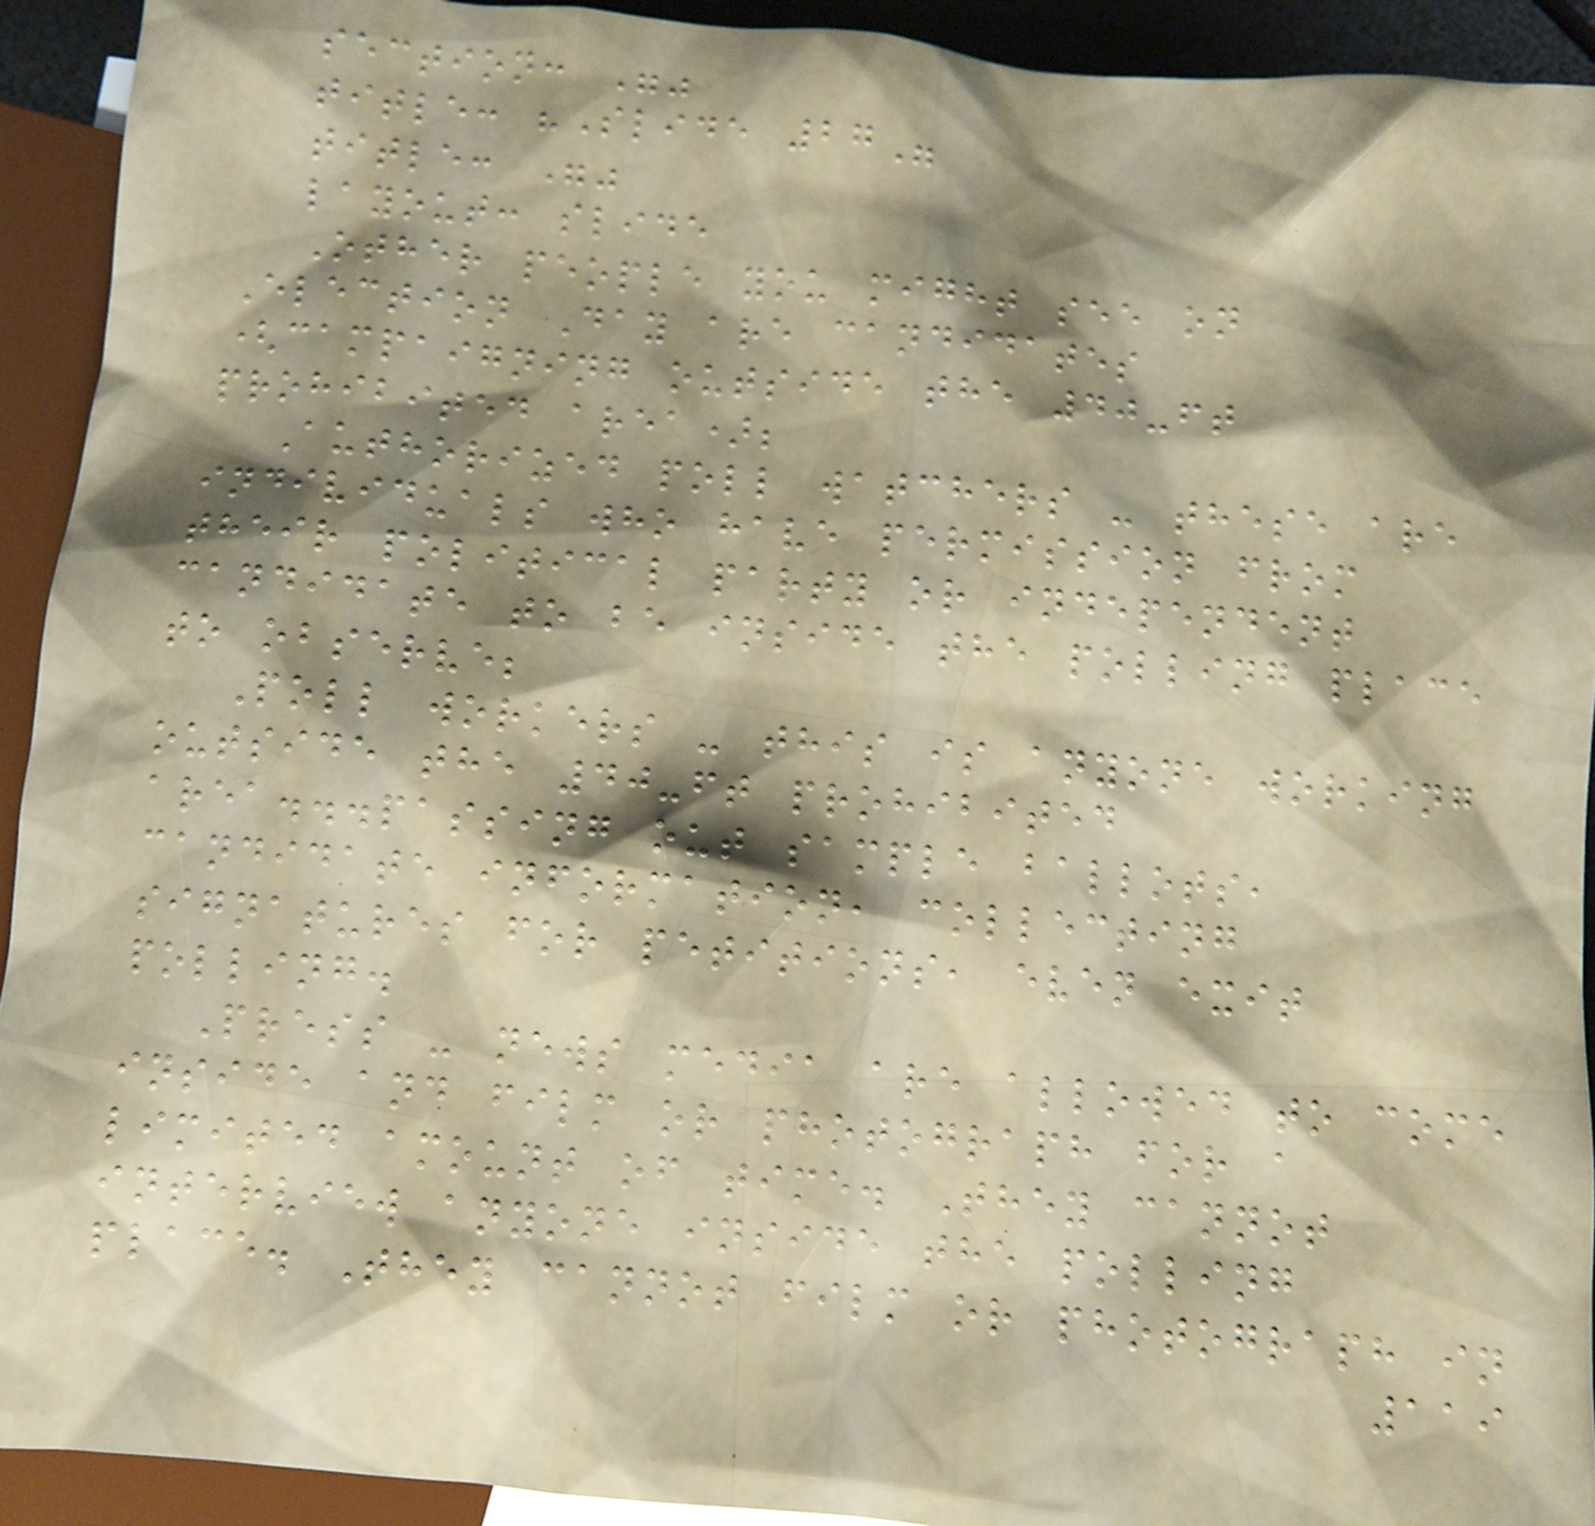section: ""
title: "Slide 27"
title: ""
layout: slide
Other people you might see on
Election Day are candidates
(campaigning outside the 40-ft
prohibited area);
Authorized poll watchers - these are
individuals who have permission from
their political party or independent
candidate to be inside the polling place
to observe;
Poll workers - this is anyone working
outside the 40-ft prohibited
area...passing out sample ballots,
candidate information, collecting
signatures for petitions, even exit
polling.
Press - news media are allowed to come
inside and film or photograph for a
limited amount of time. They cannot
interview anyone inside the polling
place. They cannot film or photograph in
119
